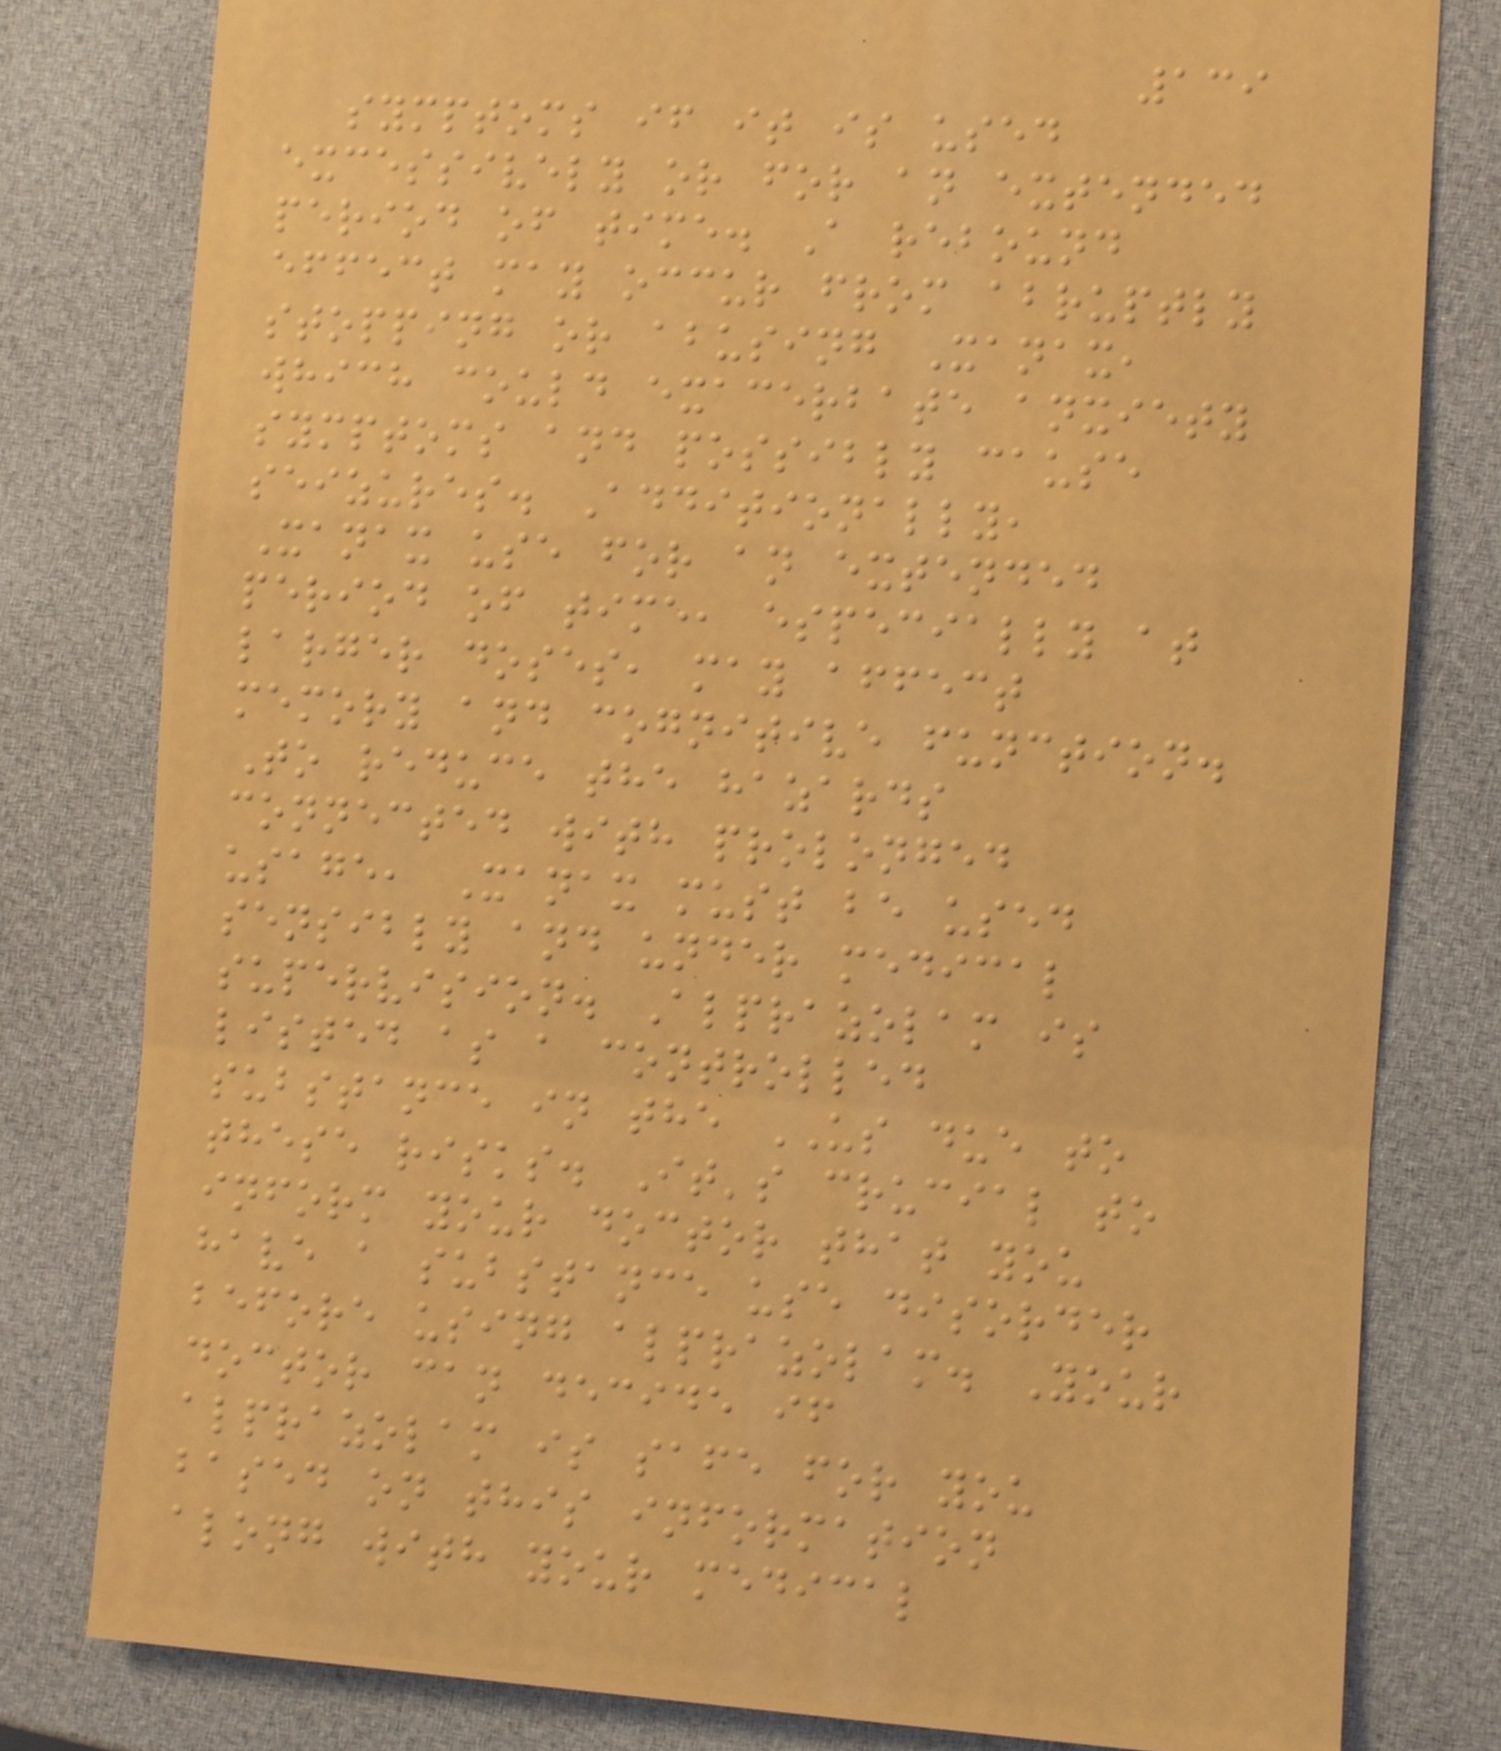139
symptoms if it is used
excessively or for an extended
period of time. A rebound
effect may occur from abruptly
stopping or abusing Xanax,
which could exacerbate anxiety
symptoms and possibly cause
seizures. Additionally,
Xanax use for an extended
period of time, especially at
larger doses, may affect
memory and cognitive function.
To reduce the hazards
connected with prolonged
usage, Xanax must be used
sensibly and under medical
supervision. Alprazolam is
listed as a controlled
substance in the US due to
these risks. It's crucial to
inform your doctor that you
have a substance use disorder
before using alprazolam. Your
doctor can decide if
alprazolam is safe for you
based on this information
along with your medical
